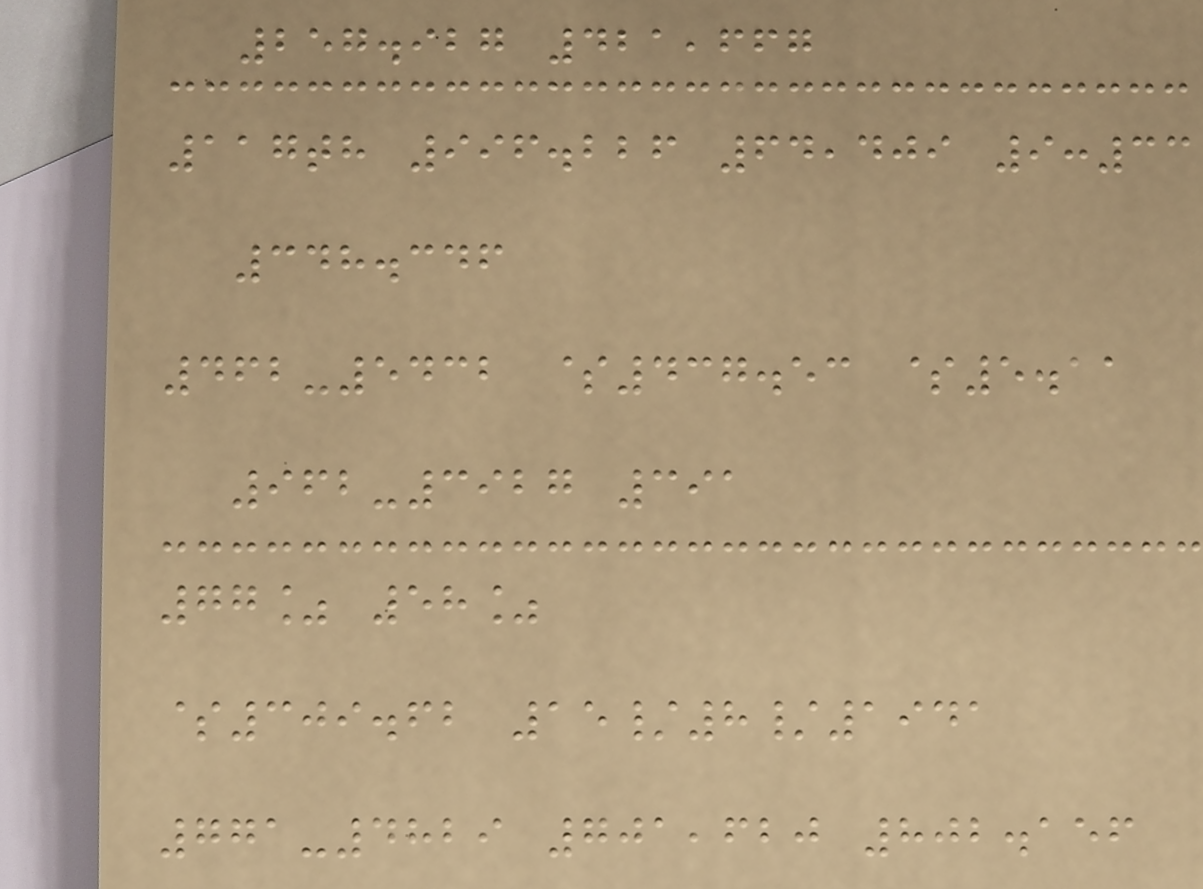257.927 421,667
117th 996.226 64,409 9:33
348.346
462-5432 $437.53 $5.11
962-3927 391
77% 58%
$309.62 15/8/1941
771-4829 701,620 802.156
